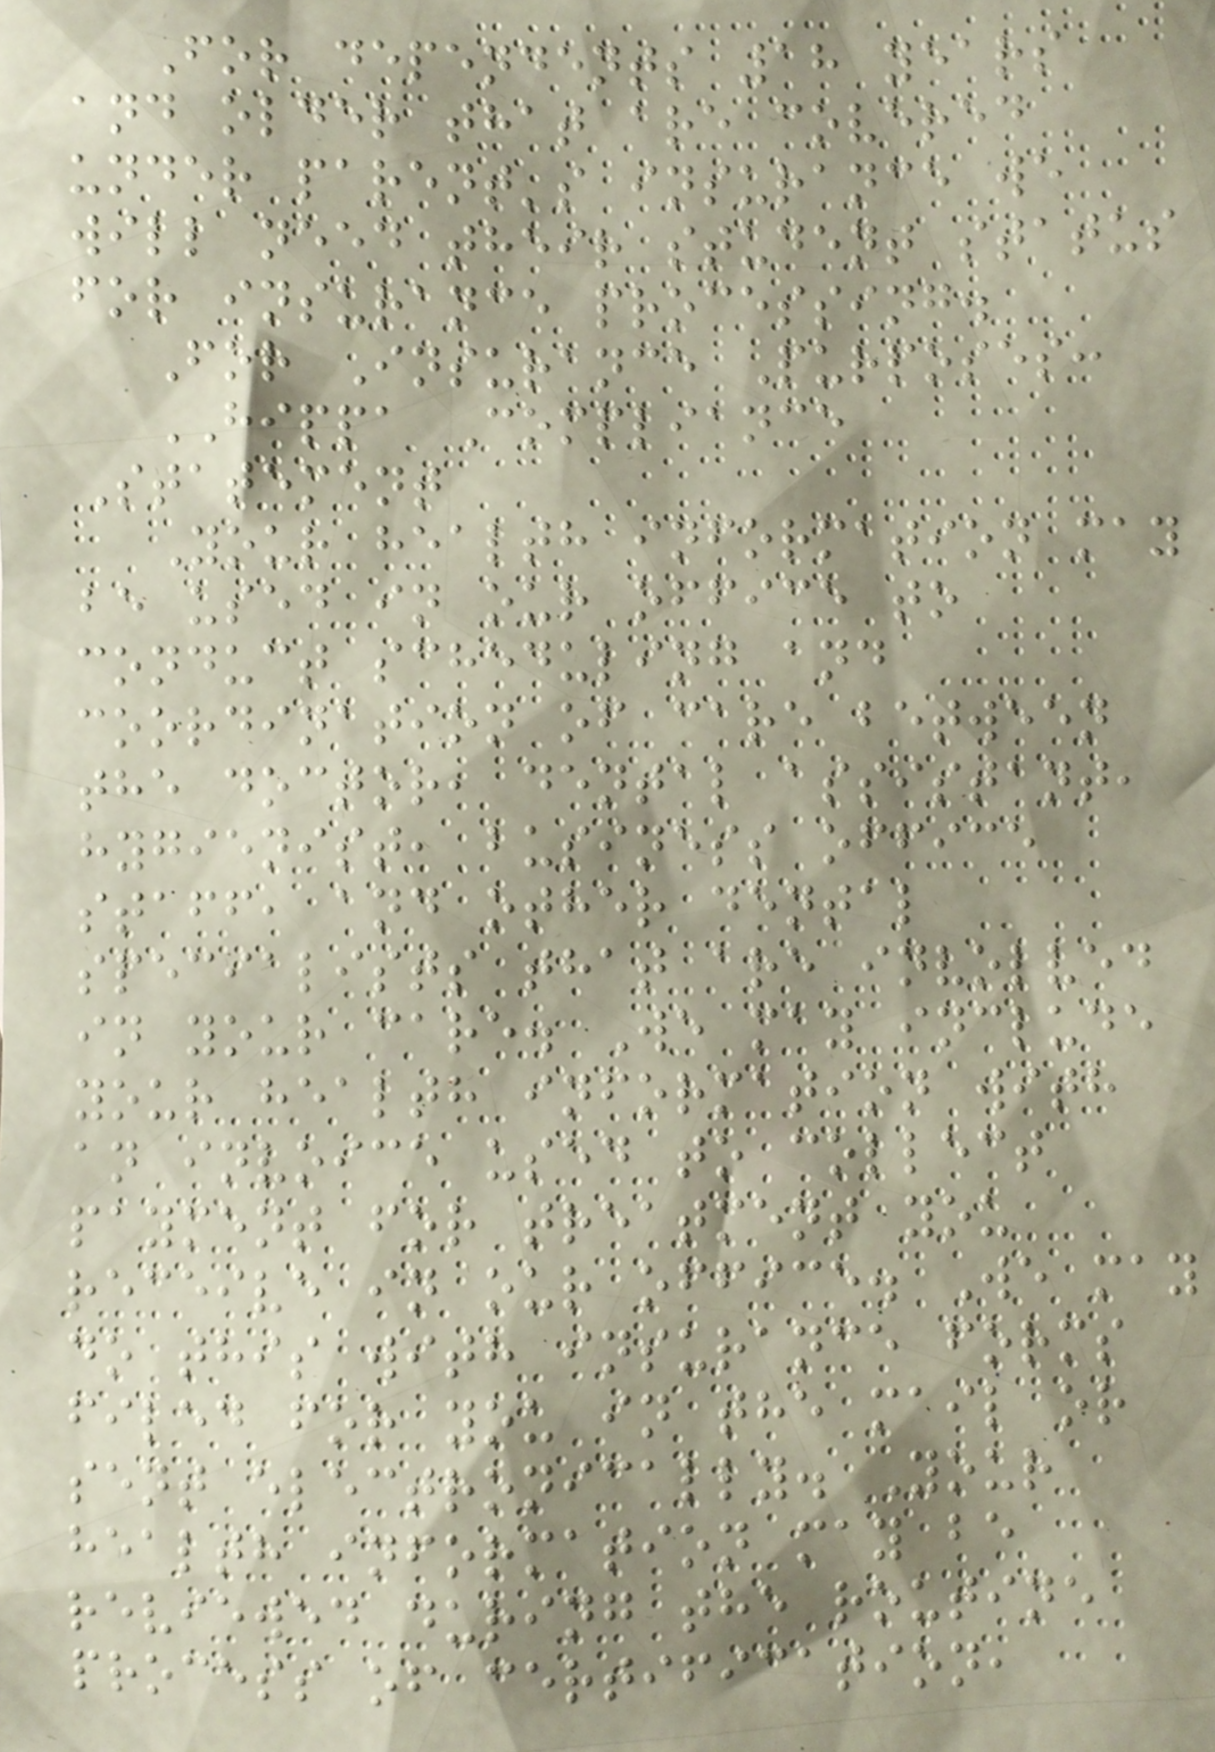For dependents 18 years
and older that are covered
under parent's insurance we
will need their student status
for insurance processing.
For Insurance Purposes:
HIPPA Compliance
Statement
Your health information may
be used in our office to
conduct scheduling and
coordination of care between
the doctor, dental assistant,
hygienist, business office
staff, and other dental
specialists that are involved
in your care. We may include
your health information with
an invoice used to collect
payment for treatment you
receive in our office. We may
do this with insurance forms
filed for you in the mail or
sent electronically. Your
health information may be
reviewed during the routine
process of certification,
